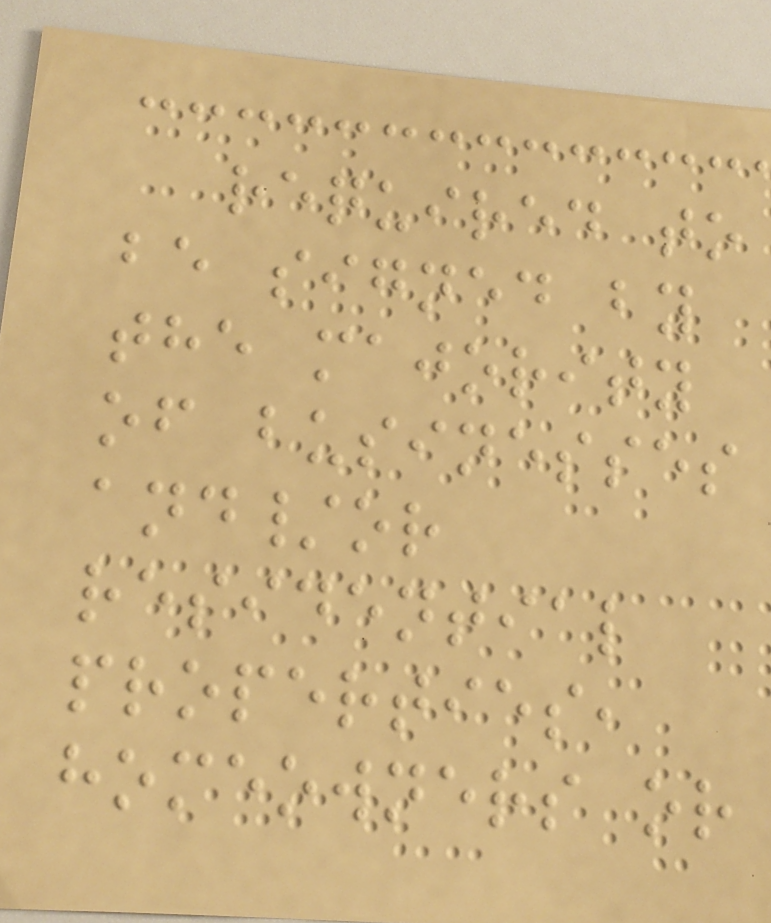required to
be signed by
the majority
of businesses
and/or
residential
properties,
homeowners or
